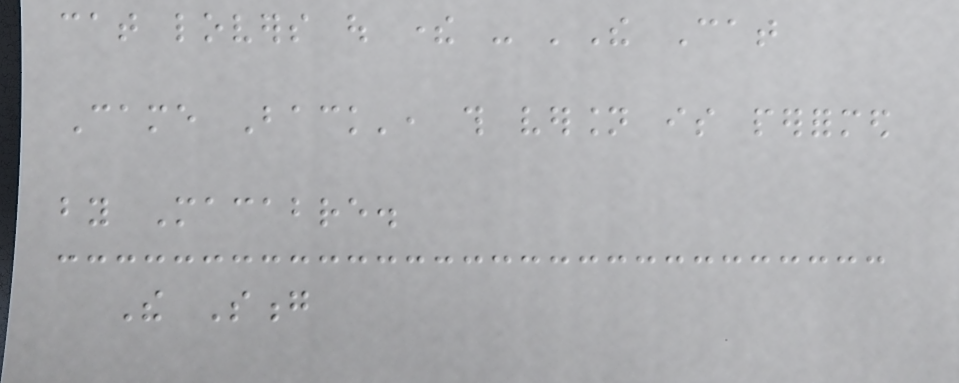cat lovers out there - 'The Cat
Came Back', this version is performed
by Macabre.
The Song
